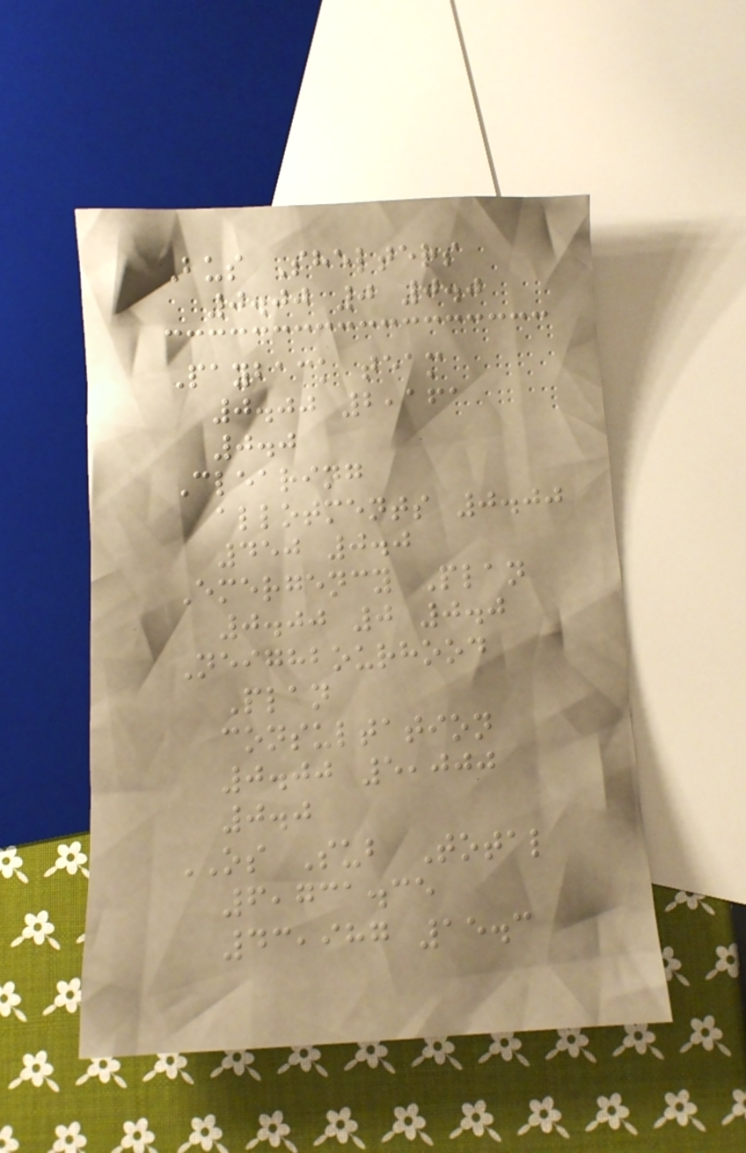Bus Shelters
0.00 0 0.0
Payback team
0.00 2,161
0.0
Clearing
allotments 0.00
450 0.0
Emergency Plan
0.00 0 0.0
Neighbourhood
Plan
consultation
0.00 5,000
0.0
OS Sub Total
6,731.35
43,987 15.3
